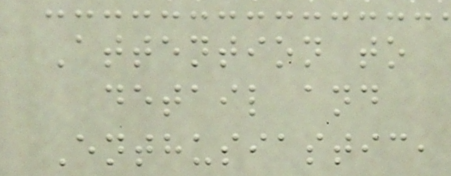Attention to
detail and
Enthusiastic,
